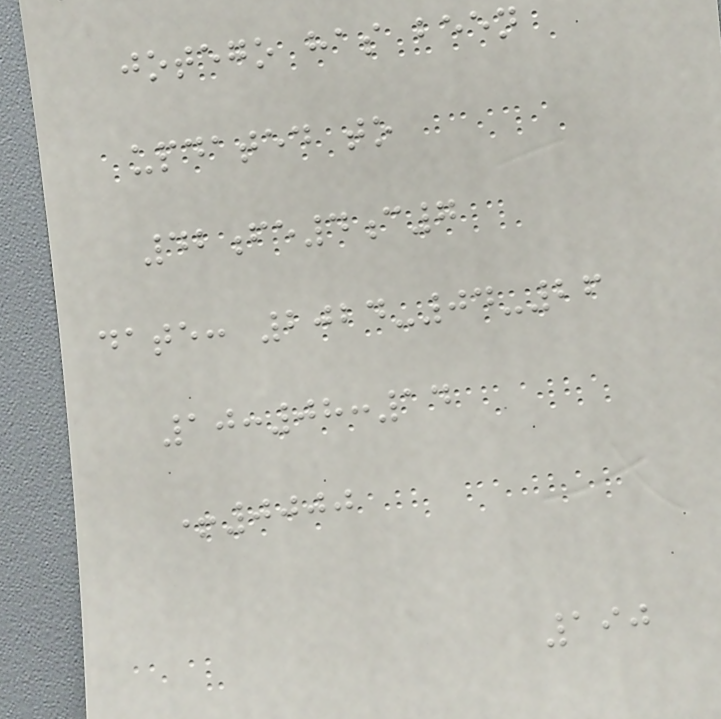jotego has been
updated to
42fe4c7
date: 2024-04-26
10:08:14
+0000
190
